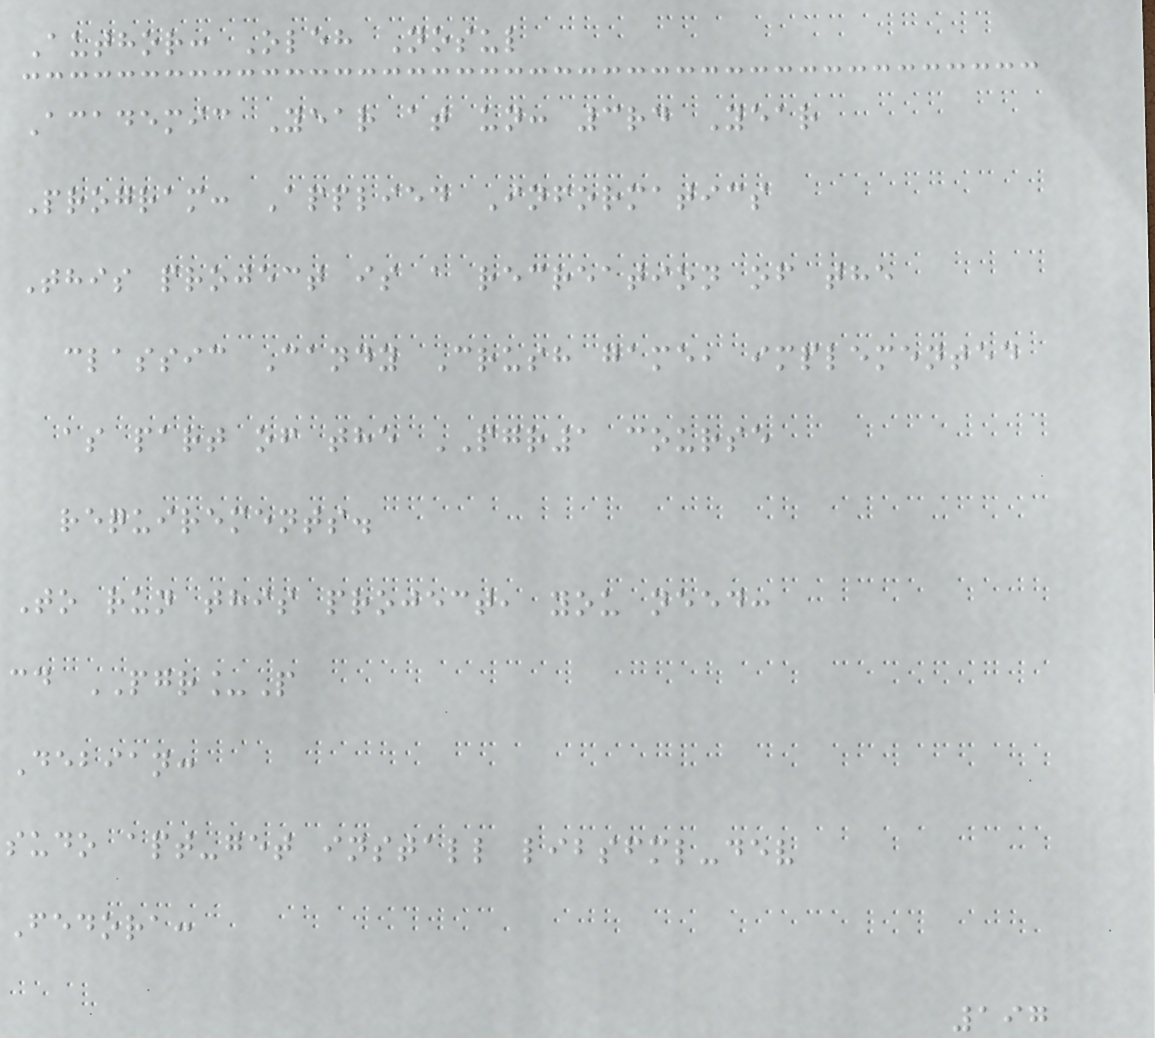Author: Oleh Nosul
Academic Year at un: 3rd Year
Program: Applied Informatics
This project is a recreation of the
classic Candy Crush game, implemented
as part of the PGR1 course
requirements.
To run this project, you need:
cd PGR_P
Debian:
sudo apt-get install libsfml-dev
Fedora:
197
